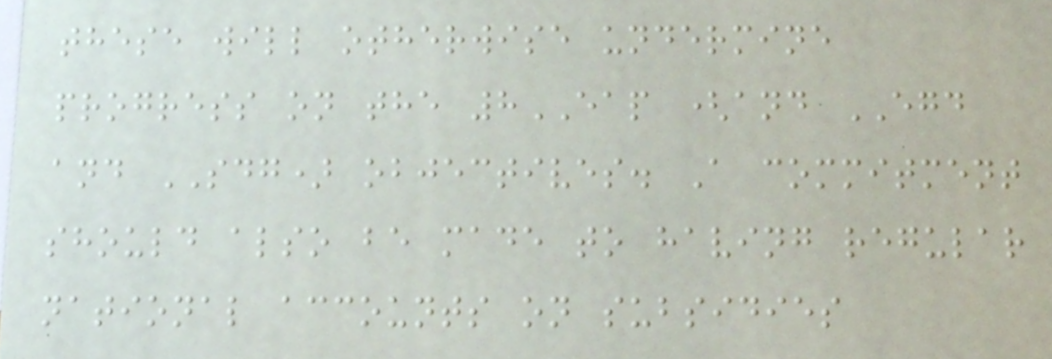these will otherwise undermine
progress on the 8EAP (and EGD
and SDG) objectives. A commitment
should also be made to having regular
national accounts on subsidies
